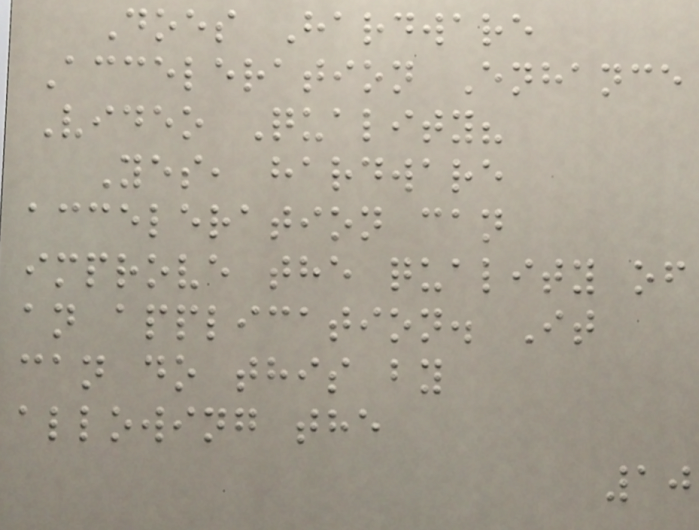Does Hardware
Acceleration Enhance
Video Quality?
Yes, hardware
acceleration can
improve the quality of
an application. It
can do this by
allowing the
10
